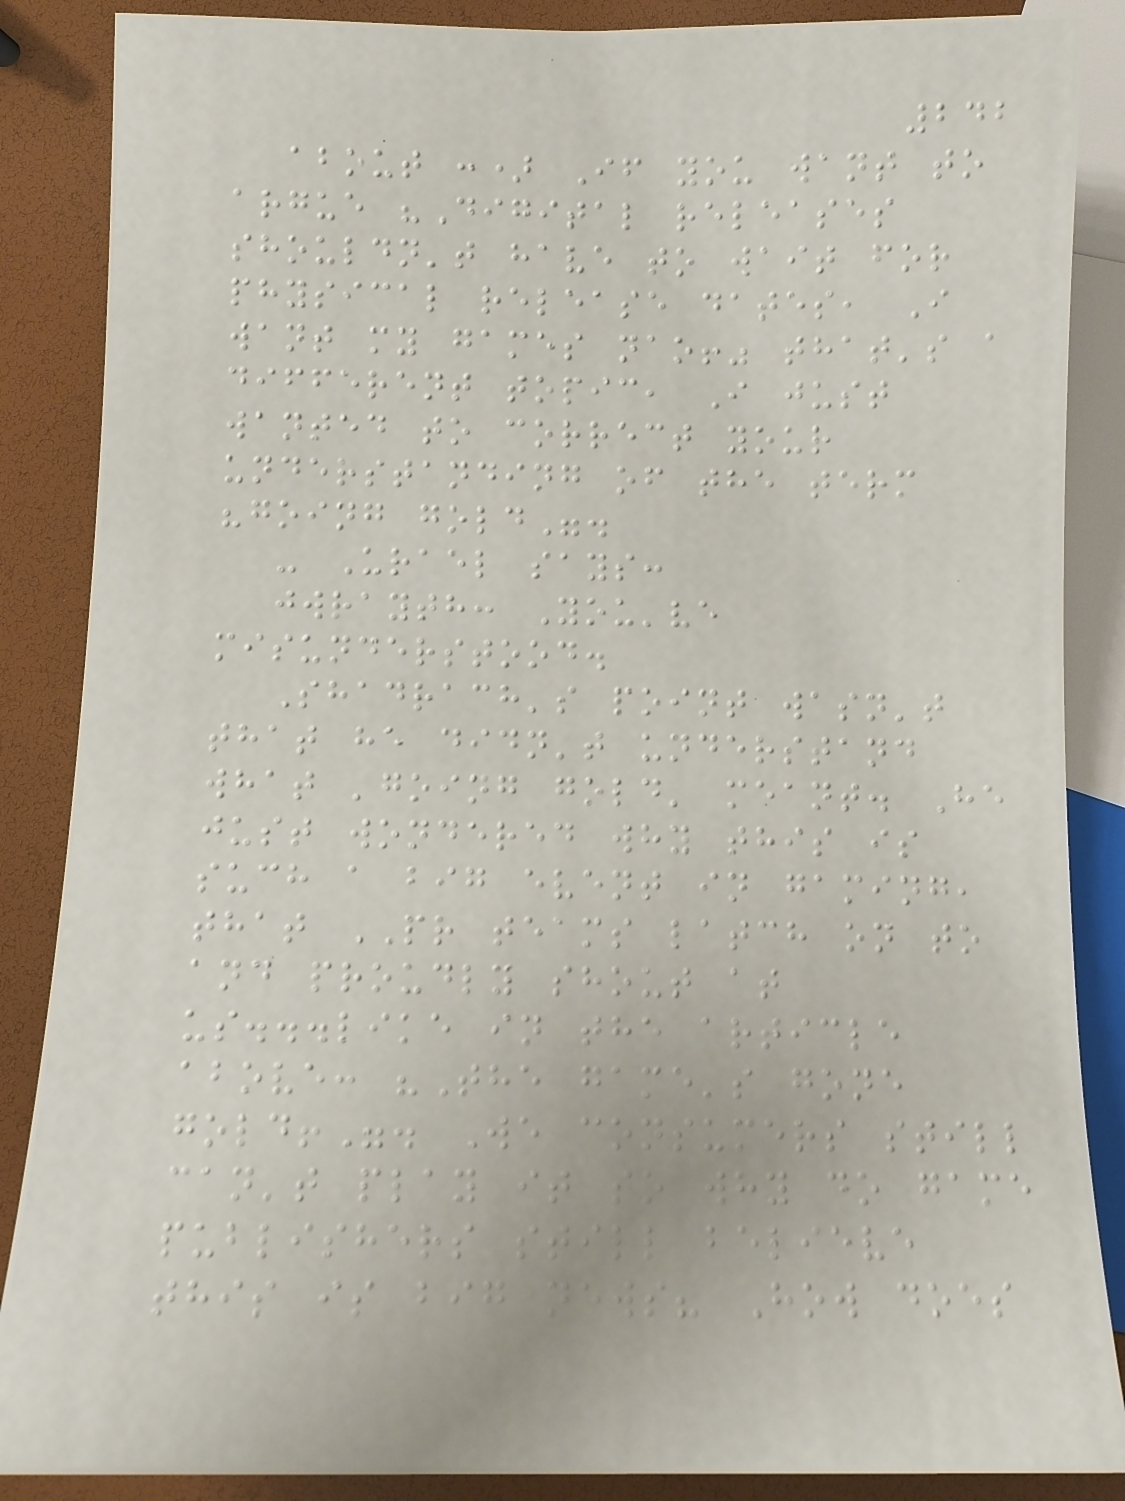242
about :) If you want to
argue "Digital releases
shouldn't have to wait for
physical release dates, I
want my games nao!" that's a
different topic, I just
wanted to correct your
understanding of the term
"going gold".
- Urael says:
jwrayth: You've
misunderstood.
Shadrach's point wasn't
that he didn't understand
what 'going gold' meant. He
just wondered why this is
such a big event in gaming,
that PR teams latch on to
and proudly shout at
us...like in the article
above: "The game's gone
gold!". We consumers still
can't play it so why do game
publishers still believe
this is big news? How does
